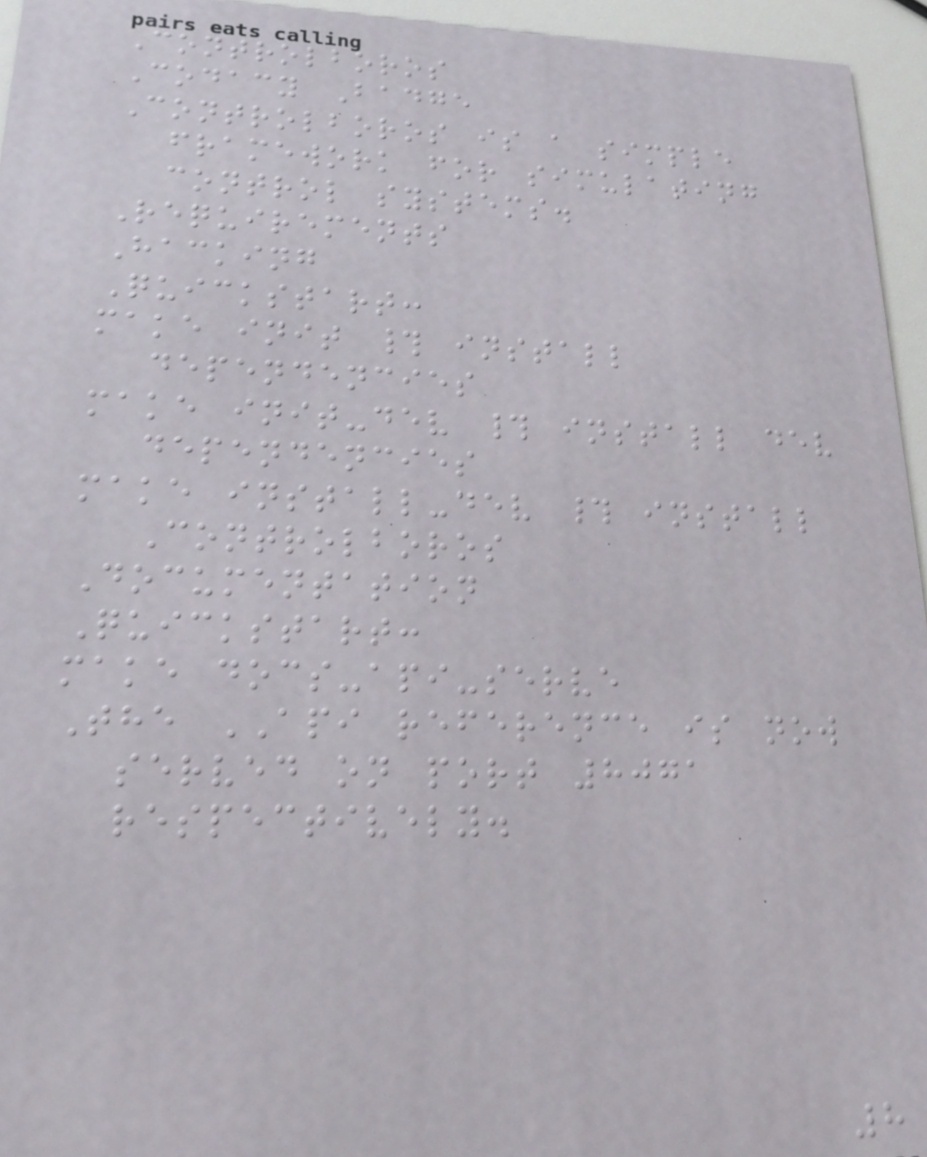Controlboros
Codacy Badge
Controlboros is a simple
framework for simulating
control systems.
Requirements
Hacking
Quickstart:
make init # install
dependencies
make init-dev # install dev
dependencies
make install-dev # install
Controlboros
Documentation
Quickstart:
make docs-api-serve
The API reference is now
served on port 8071
respectively.
8
